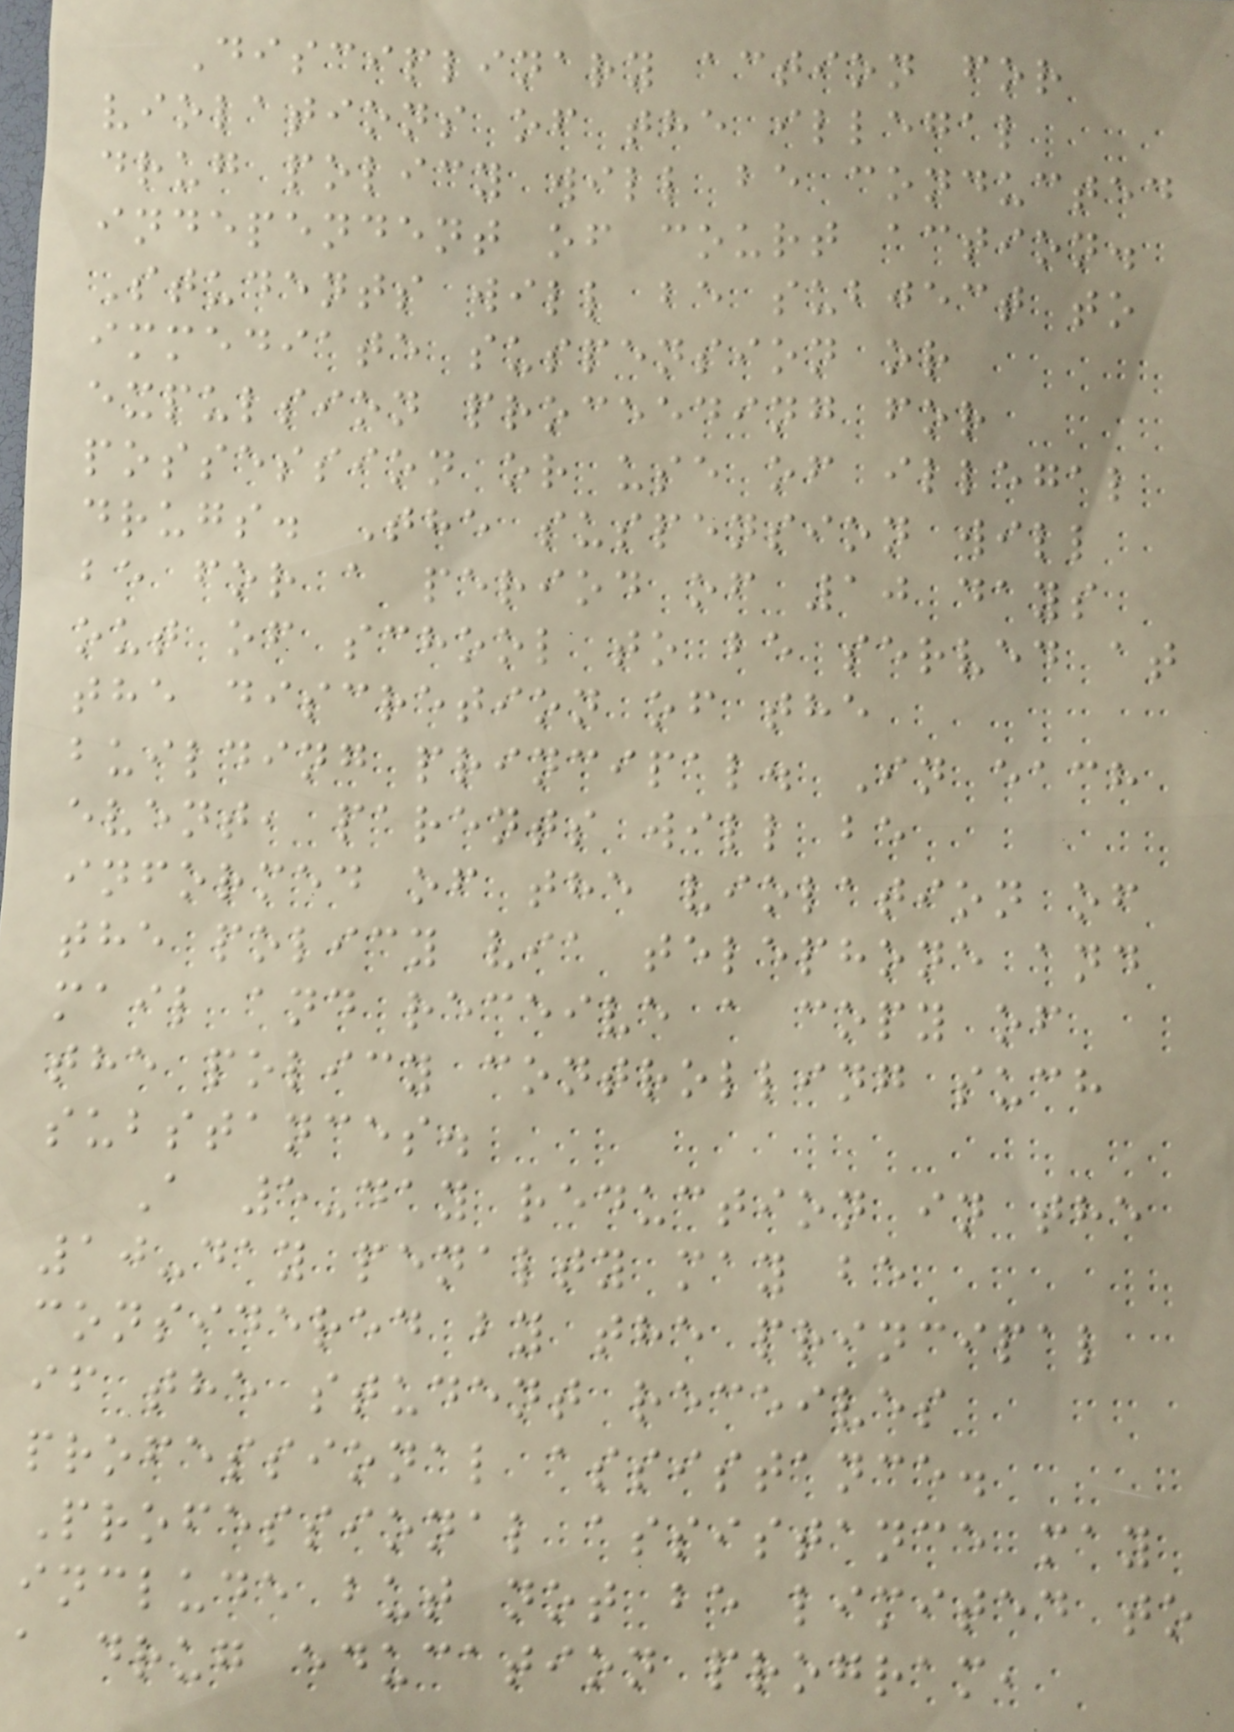Disciplinary action for
violations of the illegal
drug policy will be conducted
independent of court action.
Students will be subject to
immediate suspension or
expulsion proceeding for
possession or use of illegal
drugs. The suspension will
be for a period of 10 days
out of school to be served at
the discretion of the
building principal. In each
event, parents will be
informed of the violation of
the policy via telephone and
mail and receive a copy of
the policy controlling such
substances.
A 5-day reduction in the
10-day penalty may be
considered by the principal
if the student receives
professional assistance.
Professional assistance may
include but not be limited to
a drug education program,
